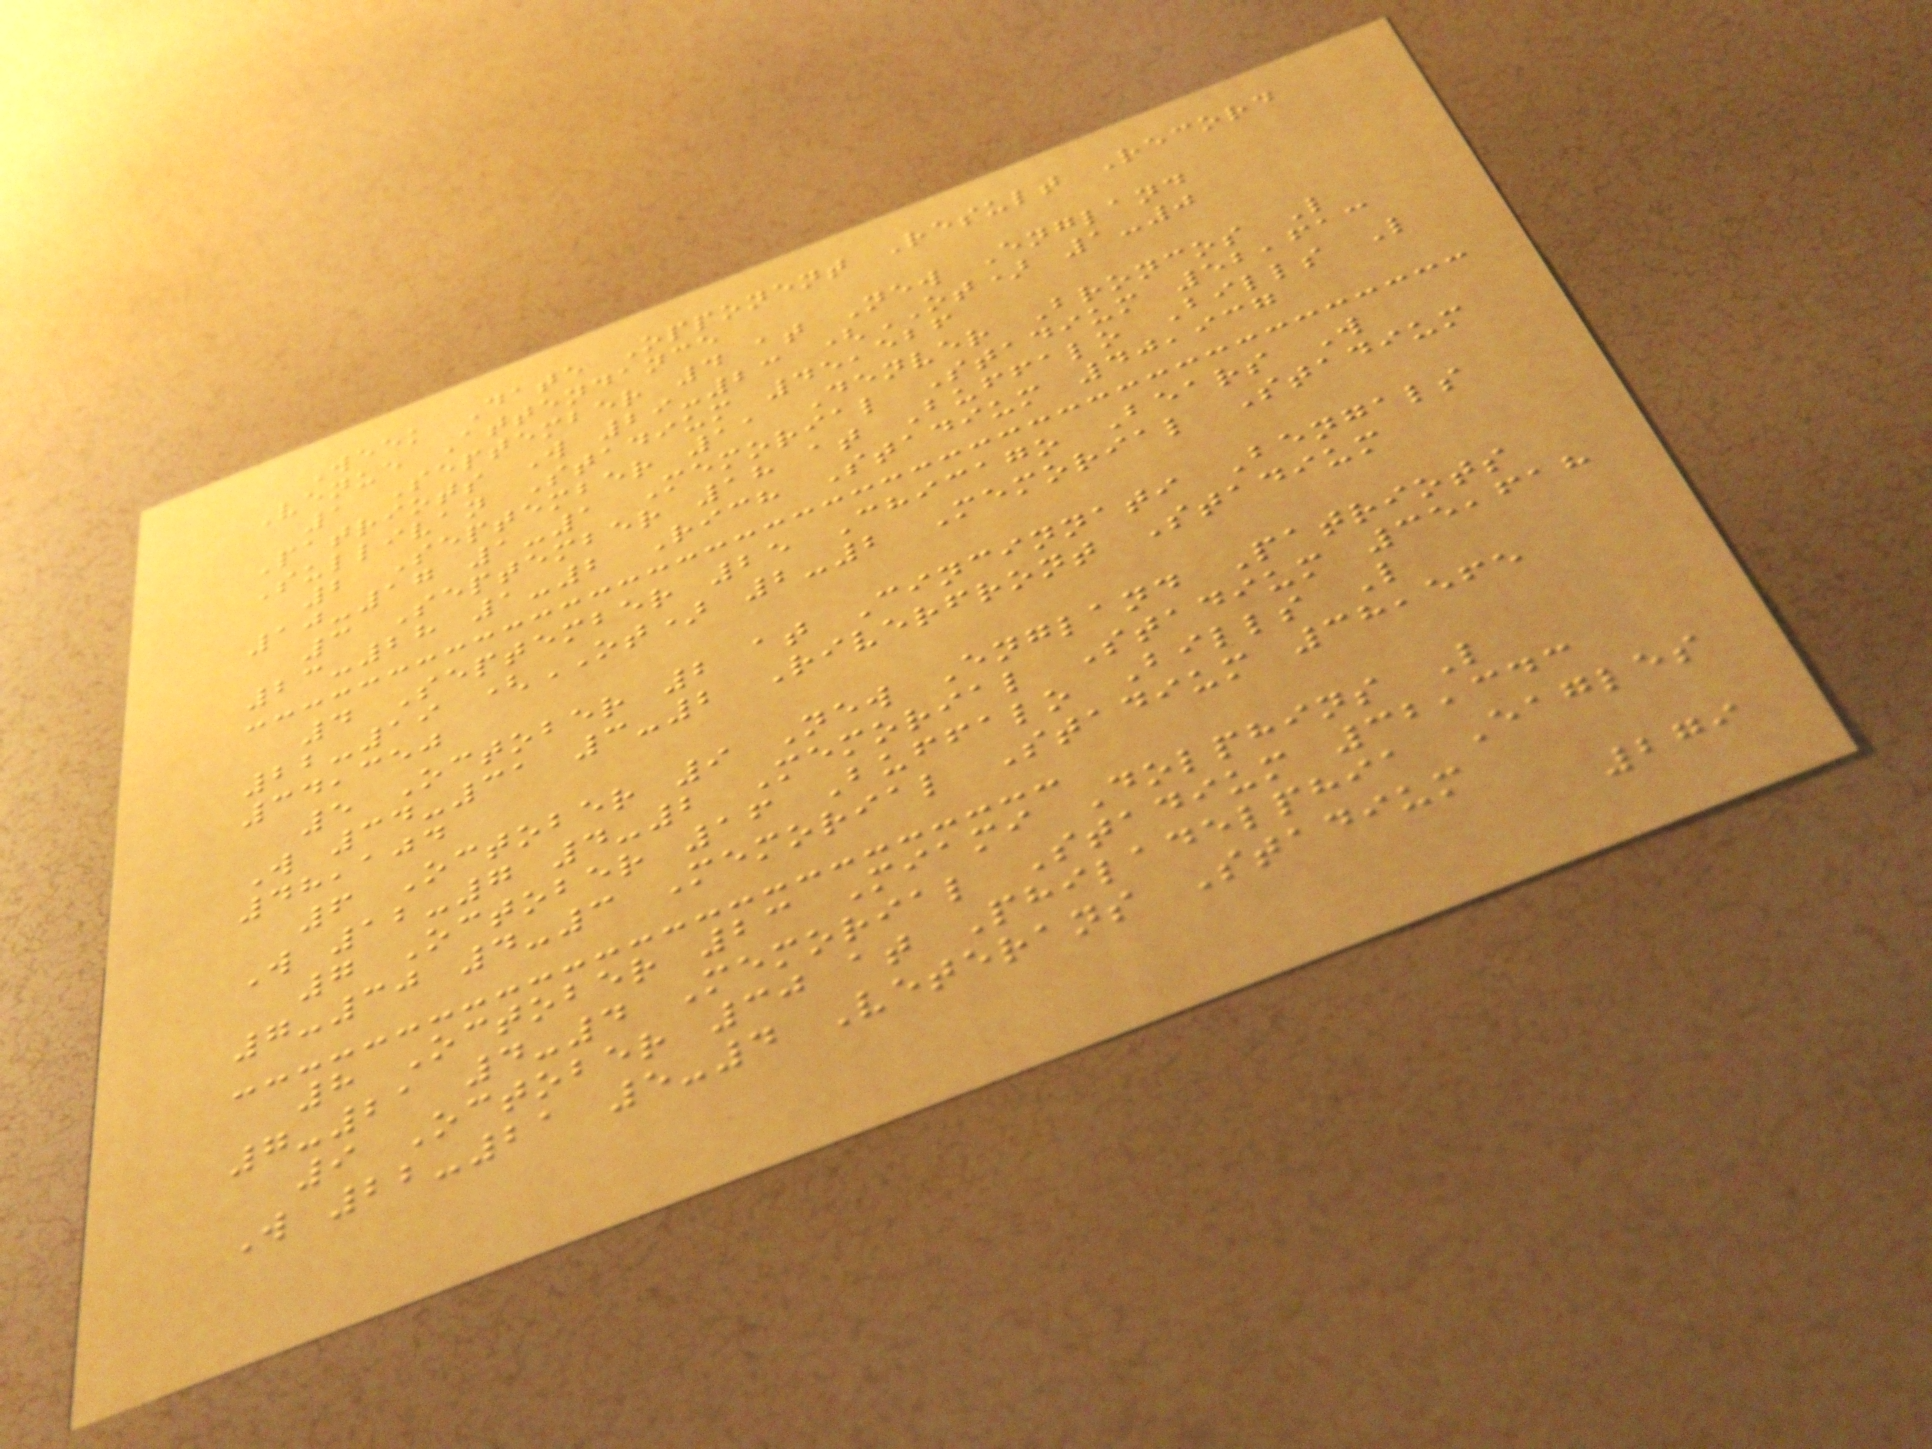Week Date Opponent Result Record
Venue Attendance
1 September 4 at New England
Patriots W 29-23 (OT) 1-0
Sullivan Stadium 45,526
2 September 11 Denver Broncos L
10-17 1-1 Memorial Stadium 52,613
3 September 18 at Buffalo Bills L
23-28 1-2 Rich Stadium 40,937
4 September 25 Chicago Bears W
22-19 (OT) 2-2 Memorial Stadium
34,350
5 October 2 at Cincinnati Bengals
W 34-31 3-2 Riverfront Stadium
48,104
6 October 9 New England Patriots
W 12-7 4-2 Memorial Stadium 35,618
7 October 16 Buffalo Bills L
7-30 4-3 Memorial Stadium 38,565
8 October 23 Miami Dolphins L
7-21 4-4 Memorial Stadium 32,343
9 October 30 at Philadelphia Eagles
W 22-21 5-4 Veterans Stadium
279
